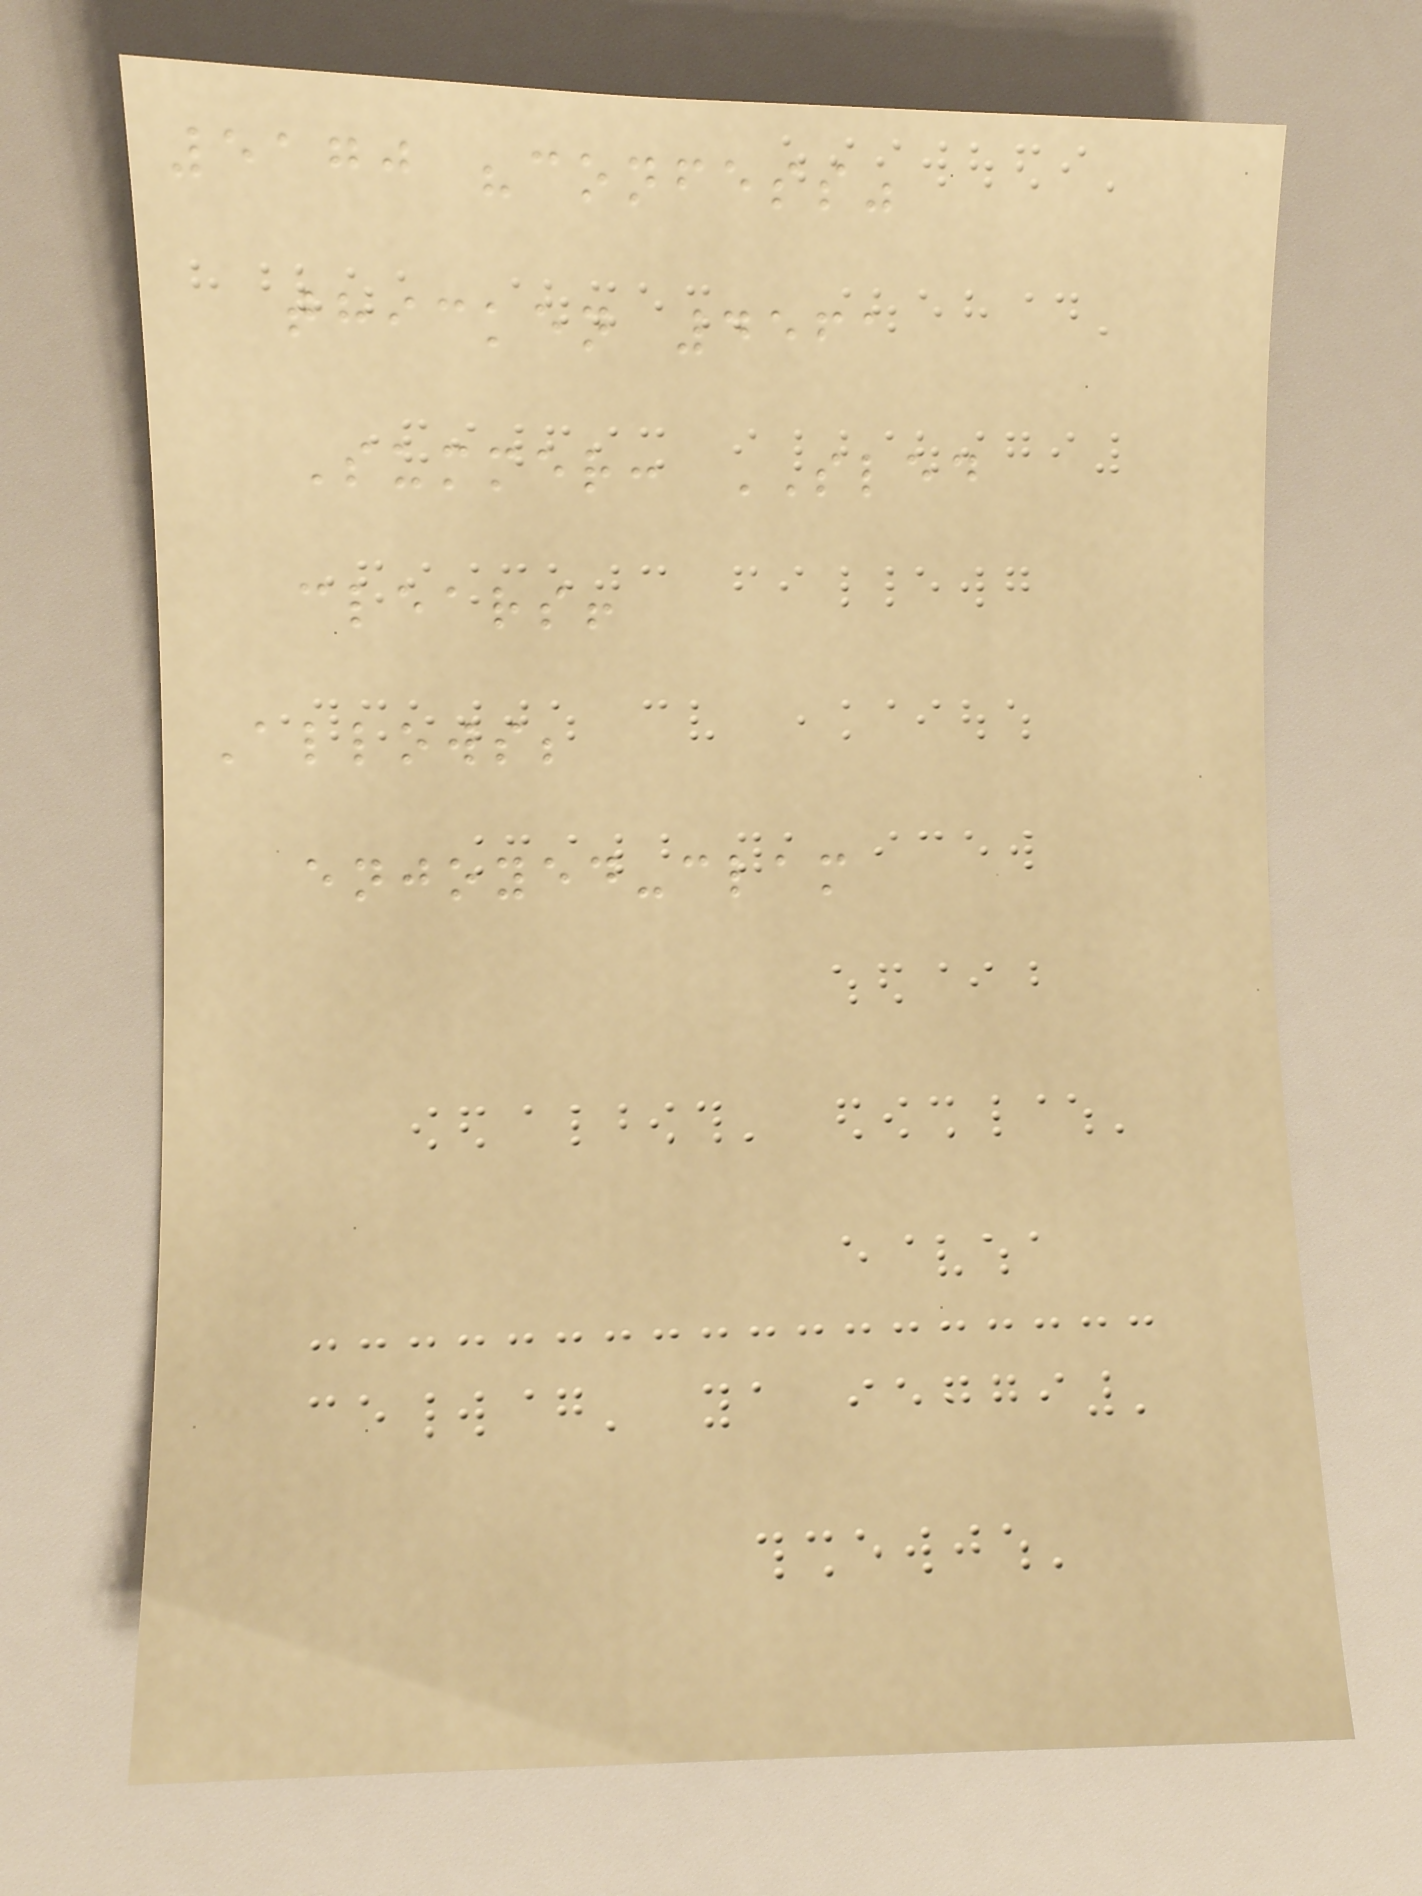5170 "confess"
thicken 4561
Summer: SLED
clears!
Allows;
enjoyed-clam
